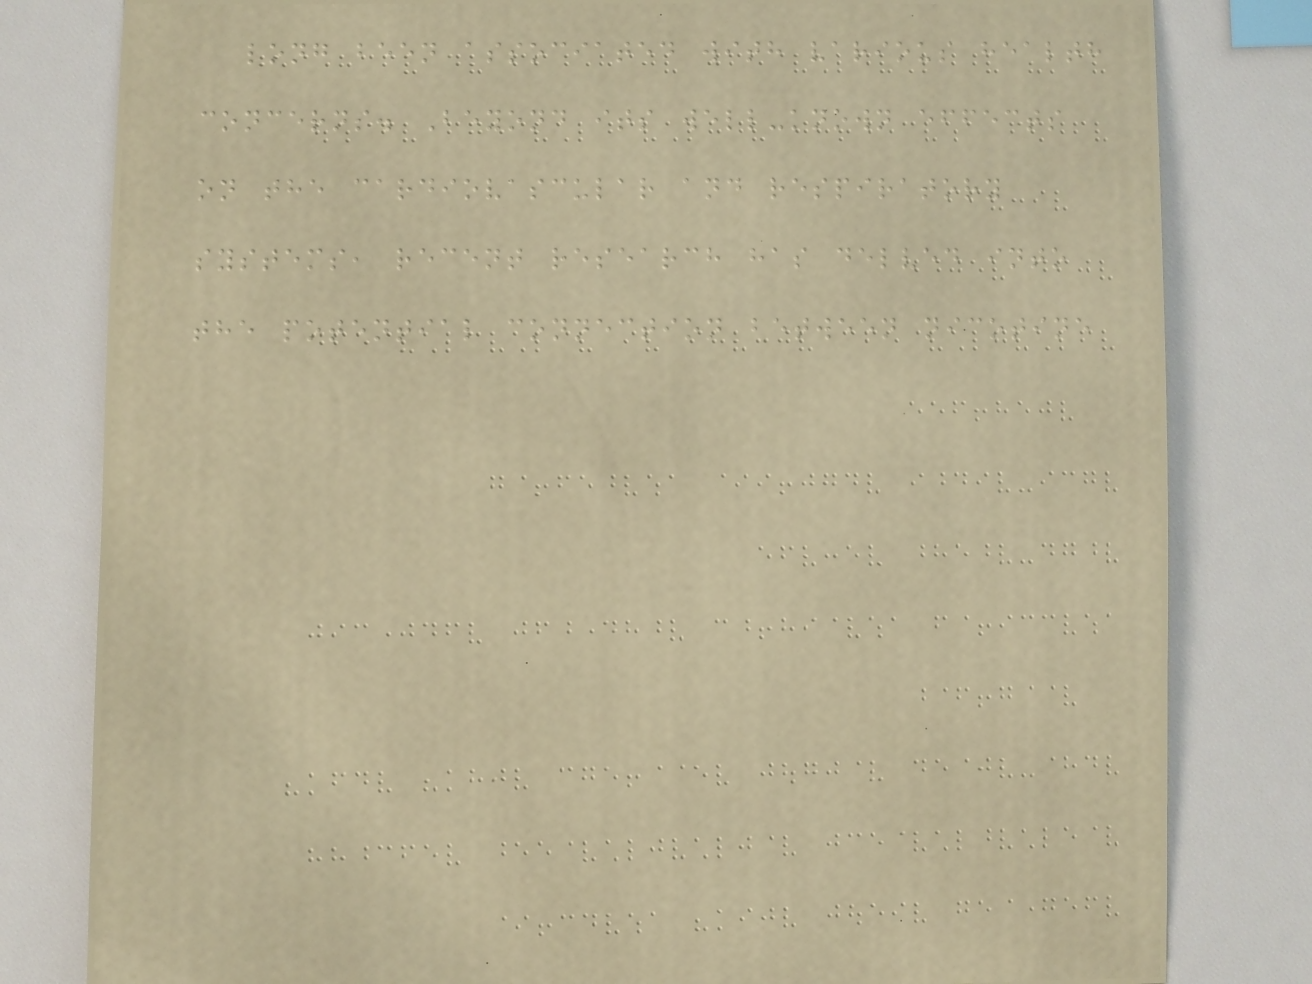long been associated with various health
concerns. Beyond its well-known effects
on the cardiovascular and respiratory
systems, recent research has delved into
the potential connection between nicotine
